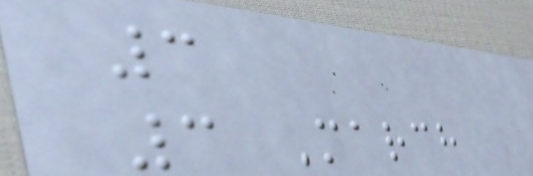3
3 March
